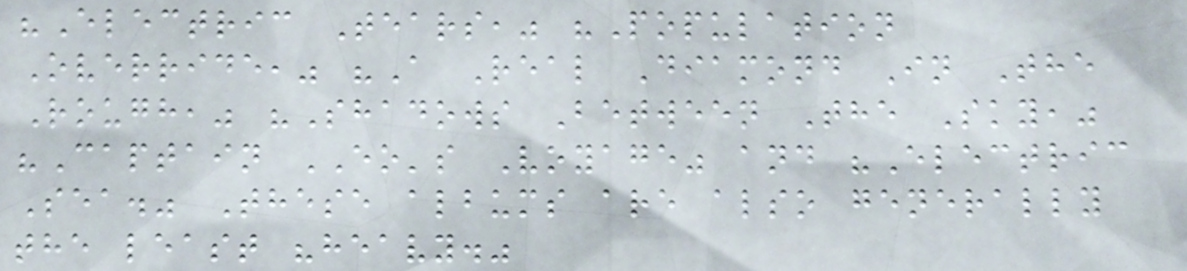"Electric Tears," "Population
Override," "A Real Diamond In The
Rough," "Shadows Between The Sky,"
"Captain EO's Voyage" and "Electric
Sea." These albums are also generally
the least "heavy."
